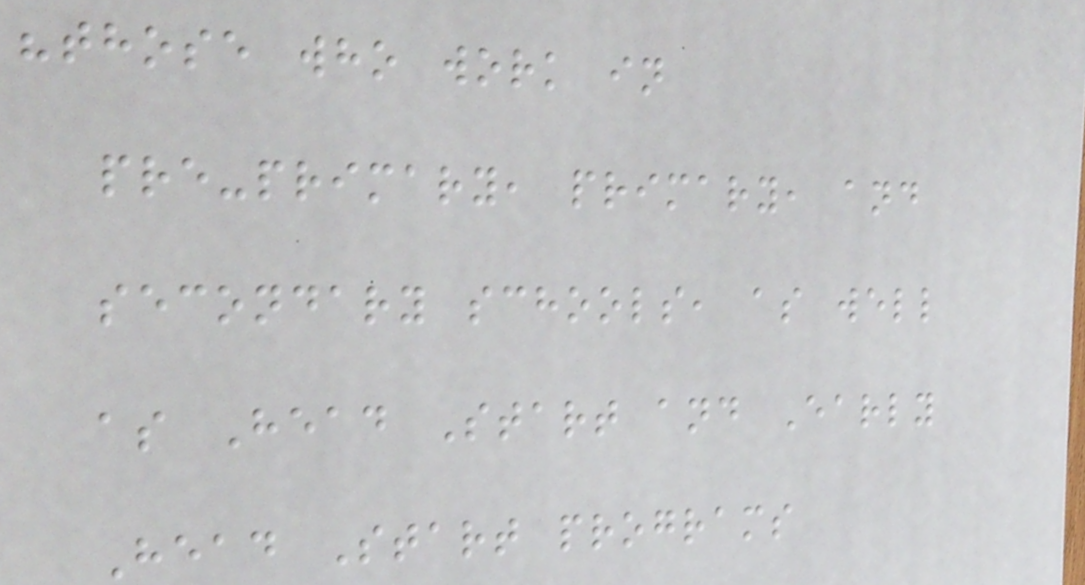"those who work in
pre-primary, primary, and
secondary schools, as well
as Head Start and Early
Head Start programs
